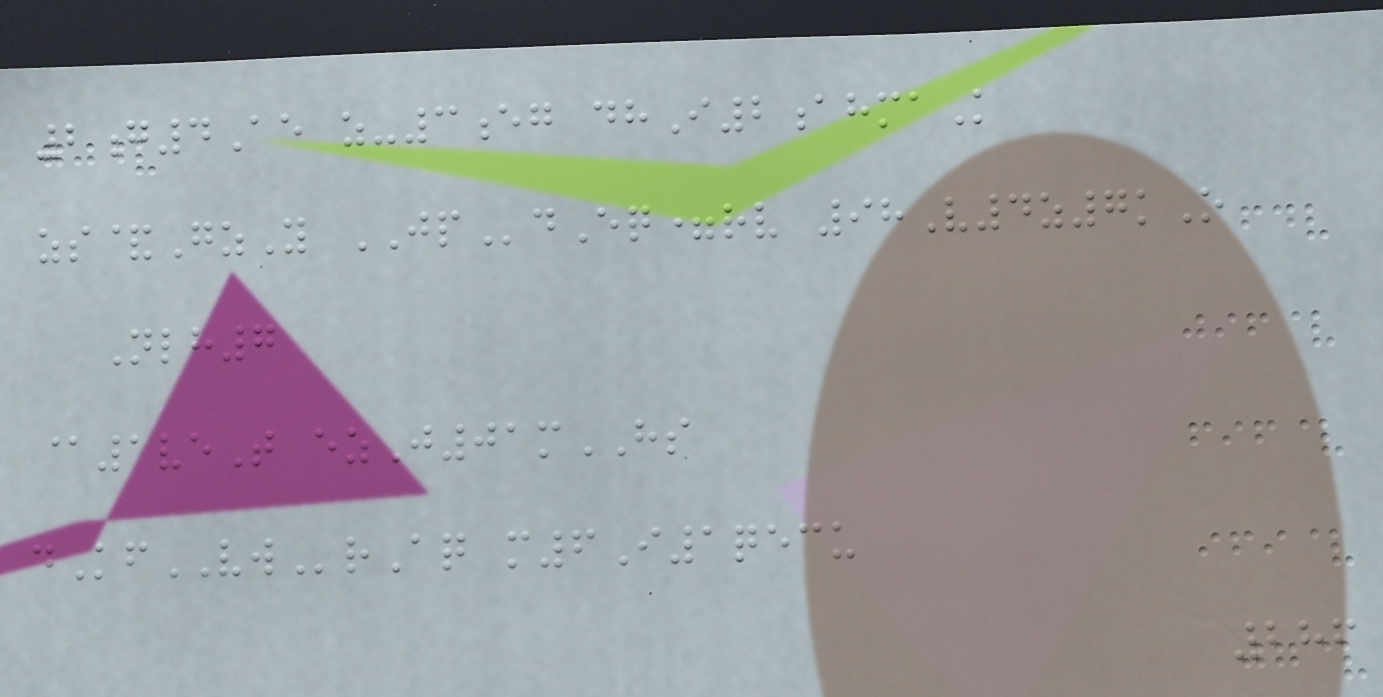2g4Ae z-3eg dhI2ahmaK
zs&GzY JPdEq=rv 98V4z7kO
Nlh7
@1veT ezJ01mHS
dKfVWrAq m6I1qecu
286
